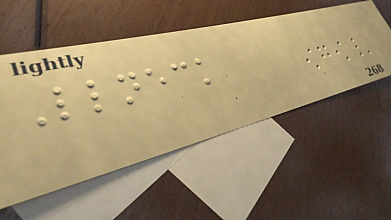Littleneck
